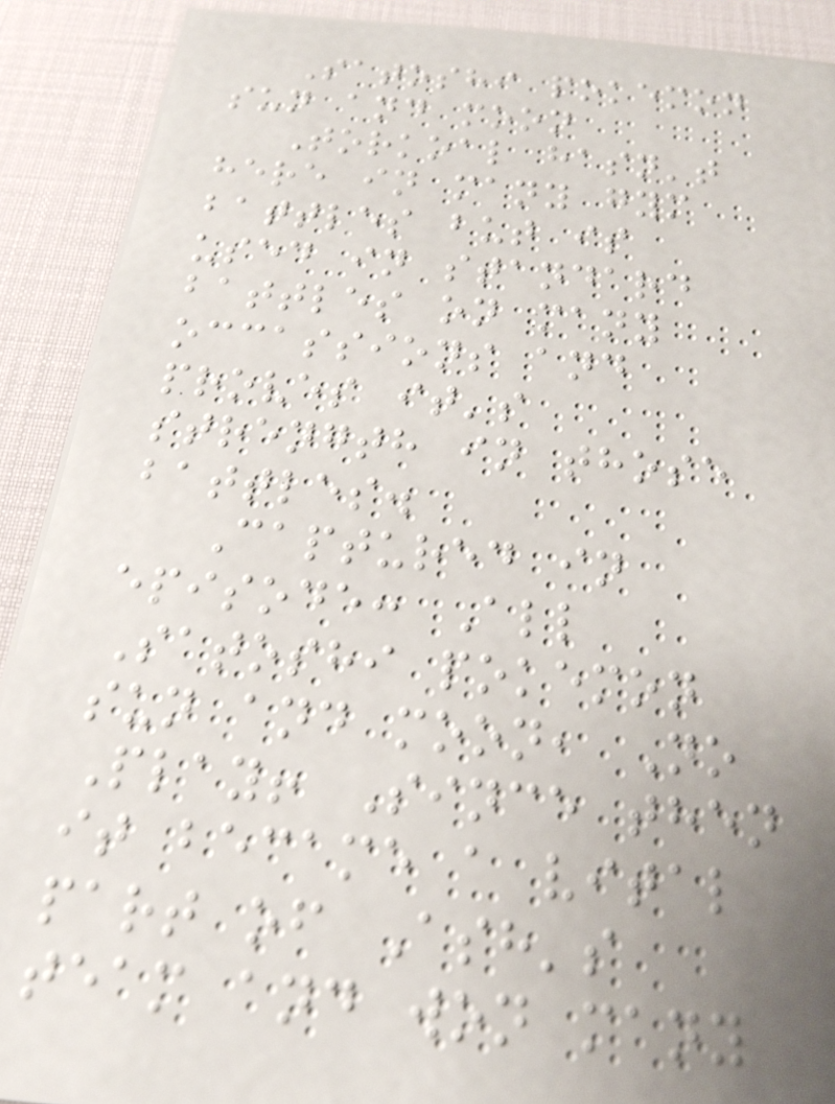Satoshi pokemon
sun and moon
Torkoal hasn't
here in many gym
battles but is
used in standard
battles on many
occassions and
proves it's
strength in those
battles.
Captured in
episode: All
Satoshi pokemon
sun and moon, No
Play! Since then
it became a vital
part of Ash's
team and won many
